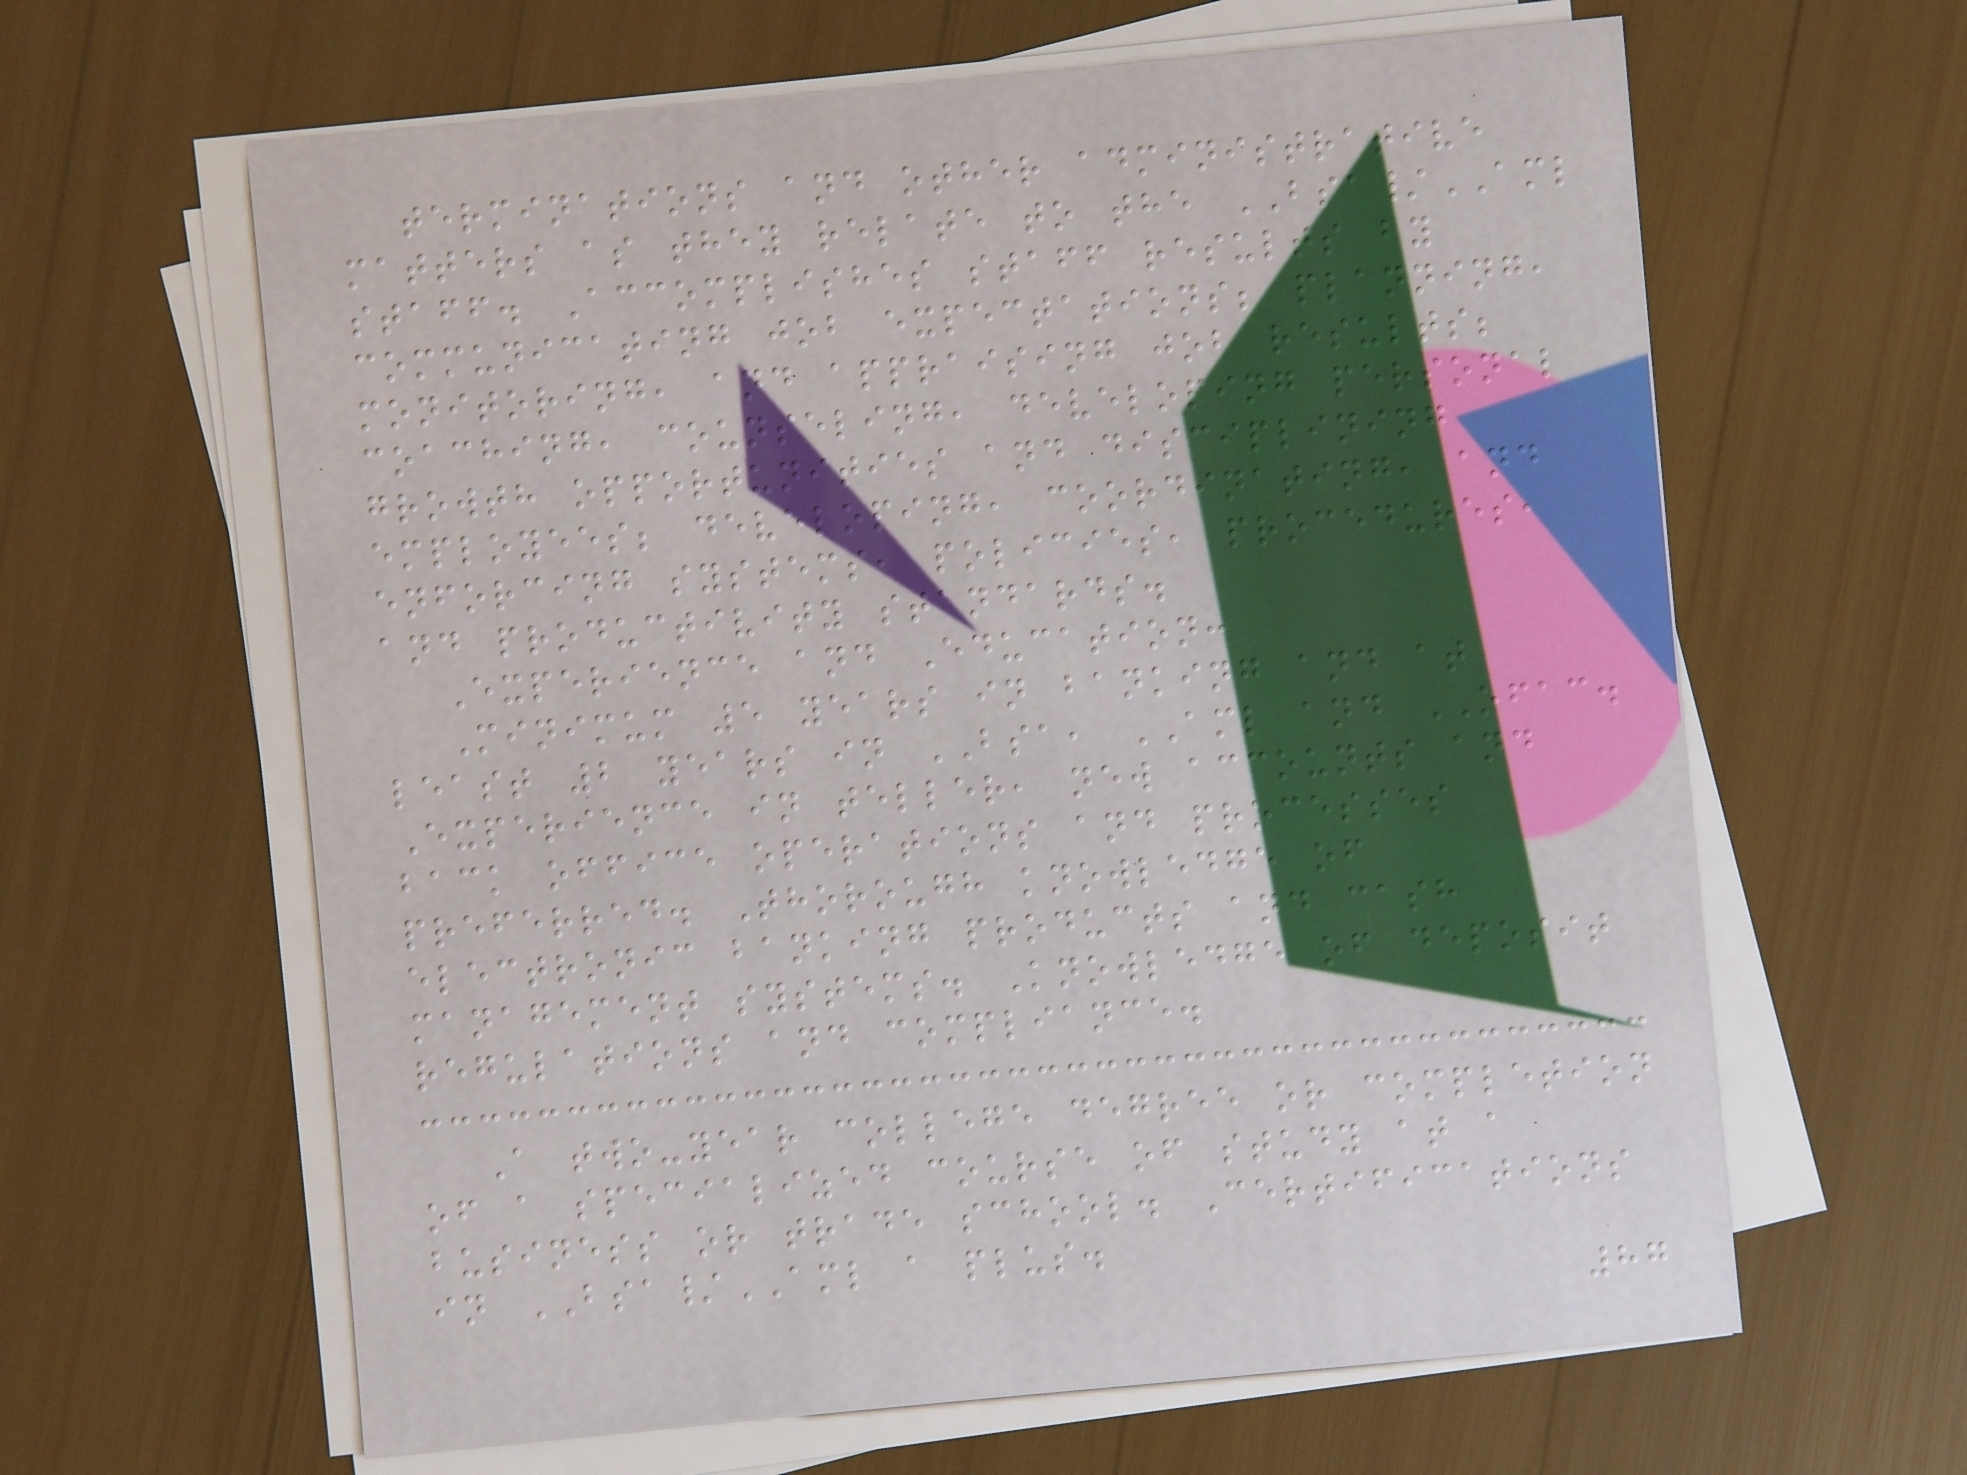terminations and other administrative
matters as they relate to the BSA/AML
staff. Accomplishes staff results by
communicating job expectations; planning,
monitoring, and appraising job results;
coaching, counseling, developing personal
growth opportunities and disciplining
employees; developing, coordinating, and
enforcing systems, policies, procedures,
and productivity standards.
Experience and Education:
Minimum 5 years in banking and at
least 2 years in BSA, AML and OFAC.
Experience in teller, new accounts and
back office operations and processes
preferred. Thorough knowledge of
electronic banking products and cash
management systems. Knowledge of deposit
regulations and compliance.
A two-year college degree or completion
of a specialized course of study at a
business or trade school. Certifications
in BSA/AML a plus.
87
